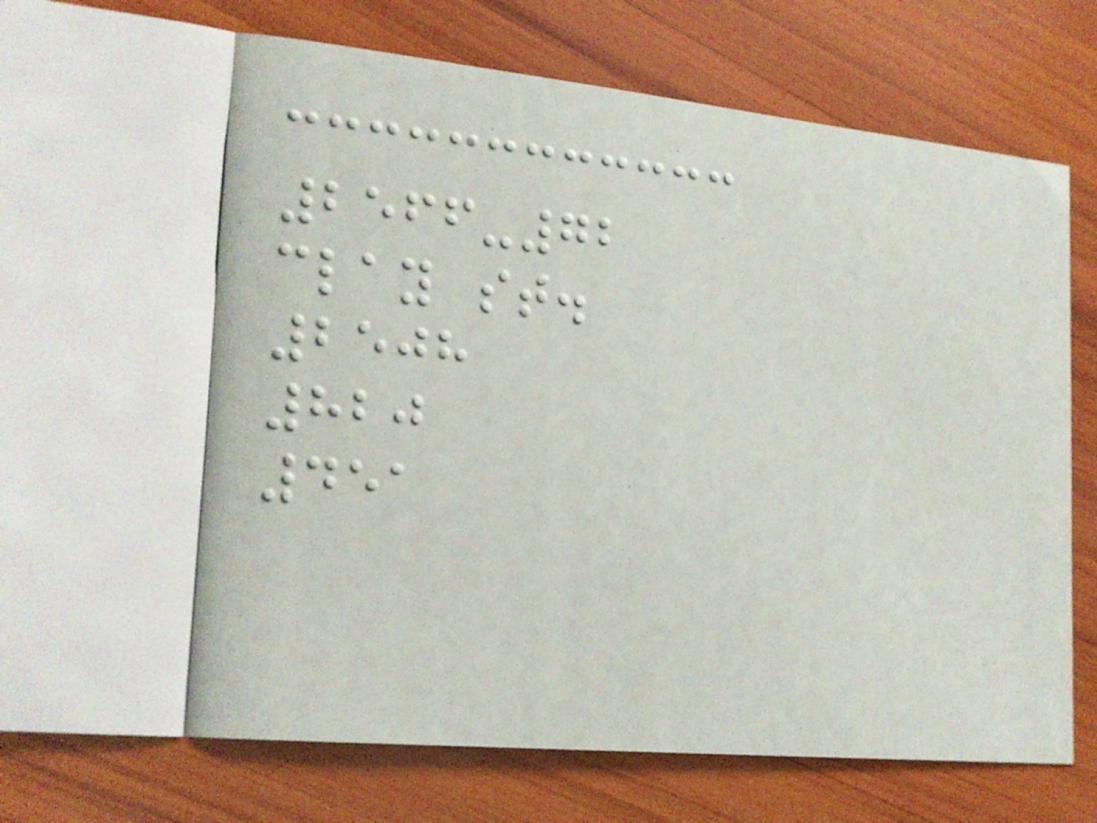2566-72
clay st.
2508
820
451
